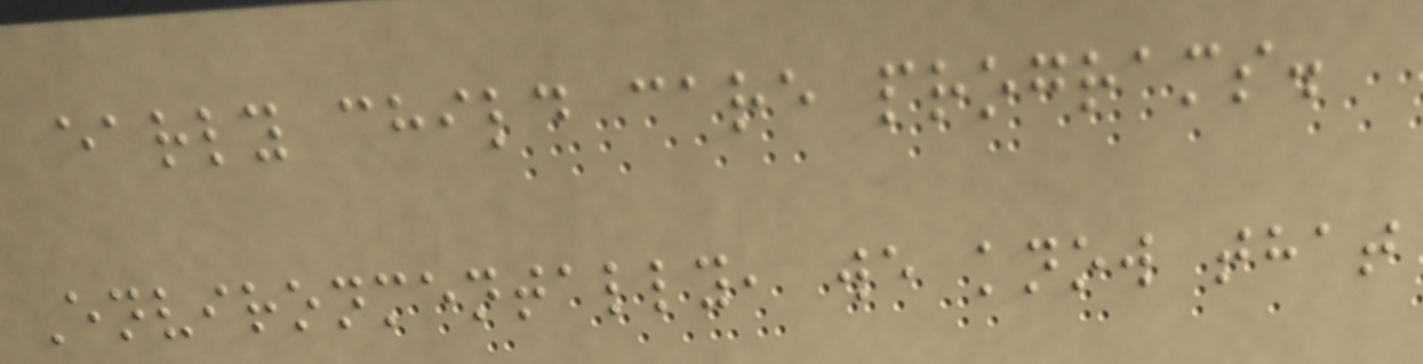early child care programs.
Environmentally, we know that
